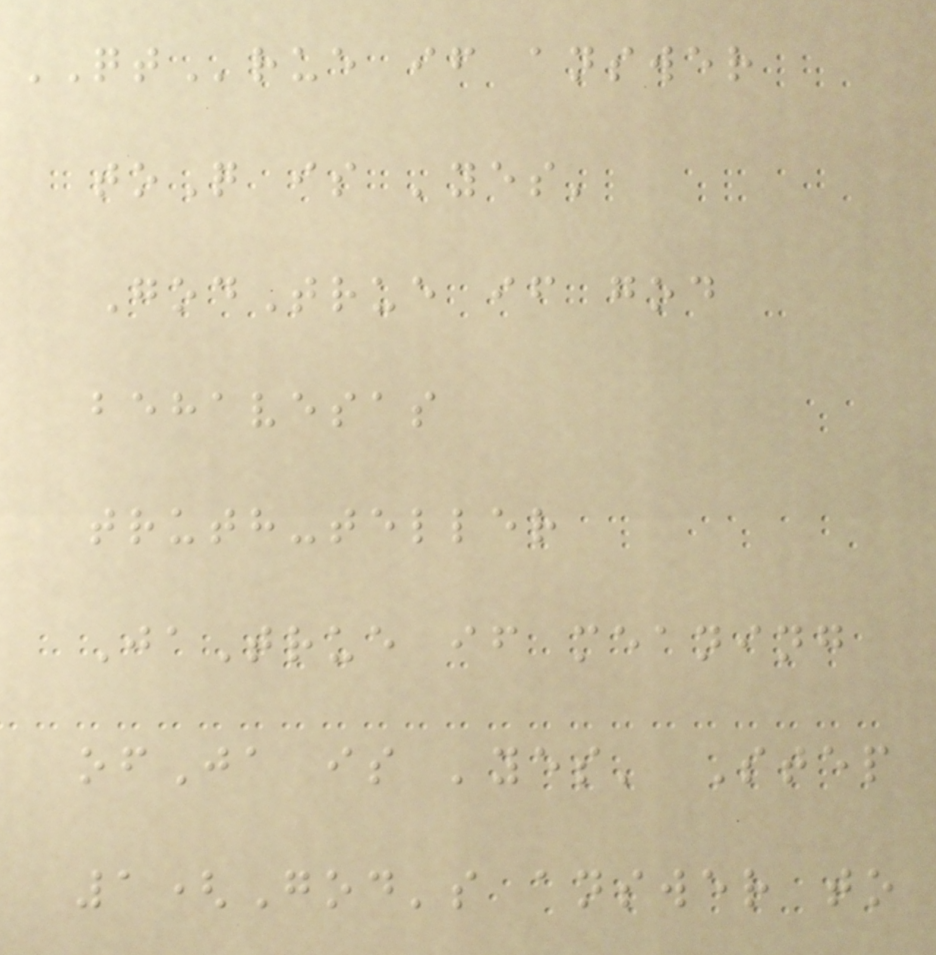QTrue if answer
toQ is 'yes'
GodTrue if god
behavesas
truth-teller
JaTrue if meaning
ofJa is 'yes' Step
1(God's answer to
